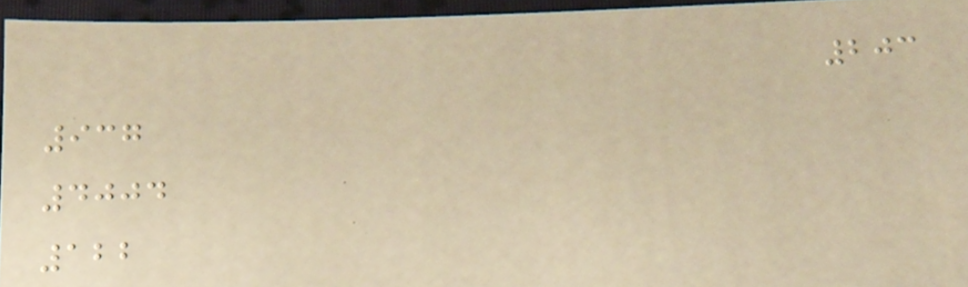203
937
4004
122
